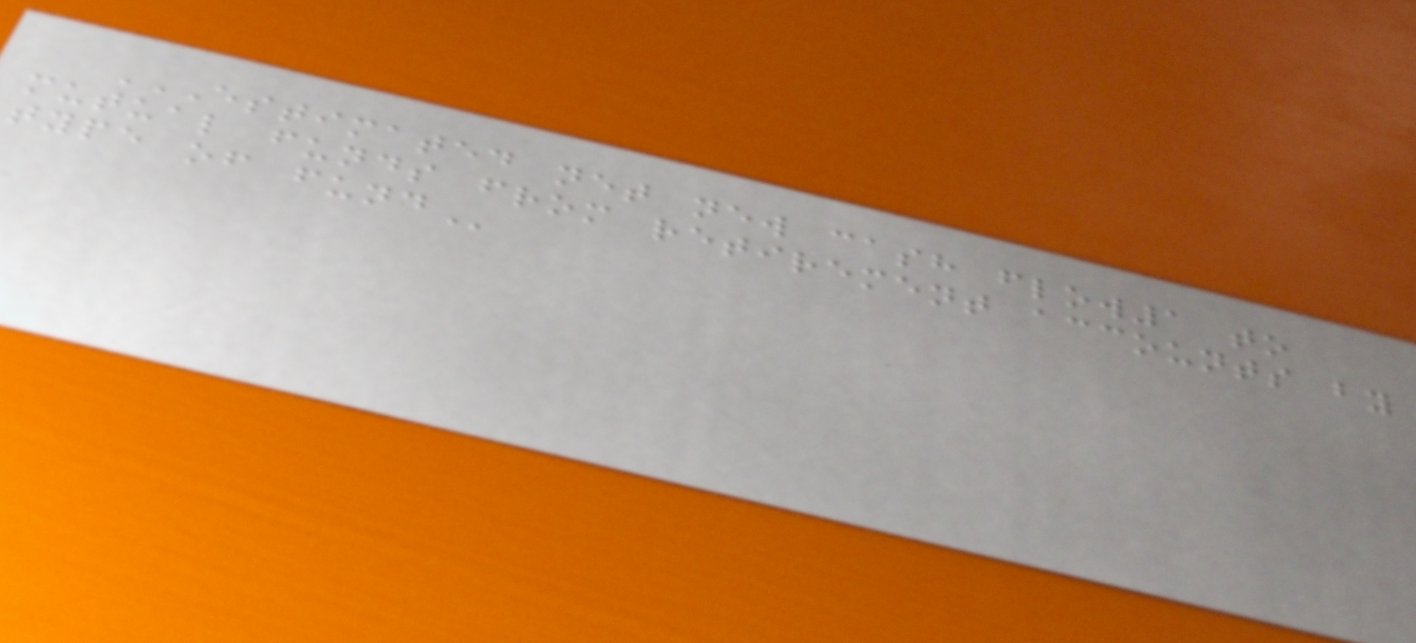ESTIMATED NET NEW CASH FLOW1 TO
MUTUAL FUNDS FROM RETIREMENT ACCOUNTS BY
TYPE OF FUND
